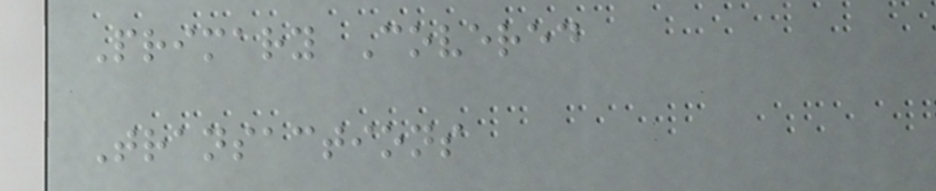Primary Covered
Transactions
